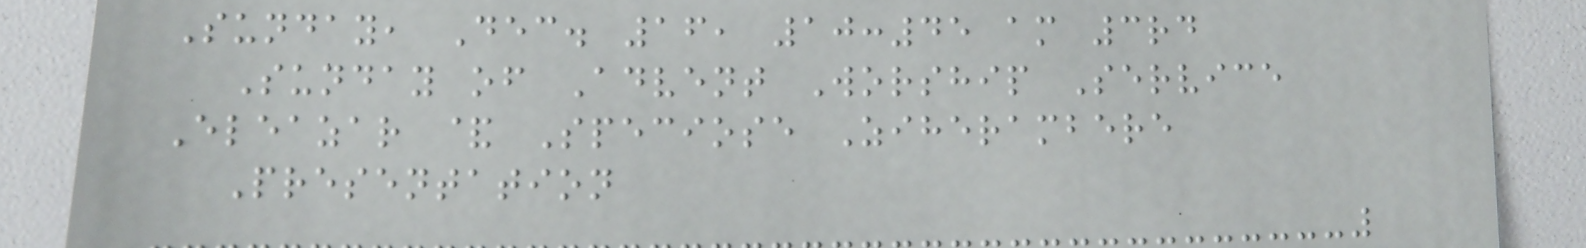Sunday, Dec. 16, 10:45 am 3rd
Sunday of Advent Worship Service
Eleazar & Speciose Ziherambere
Presentation
